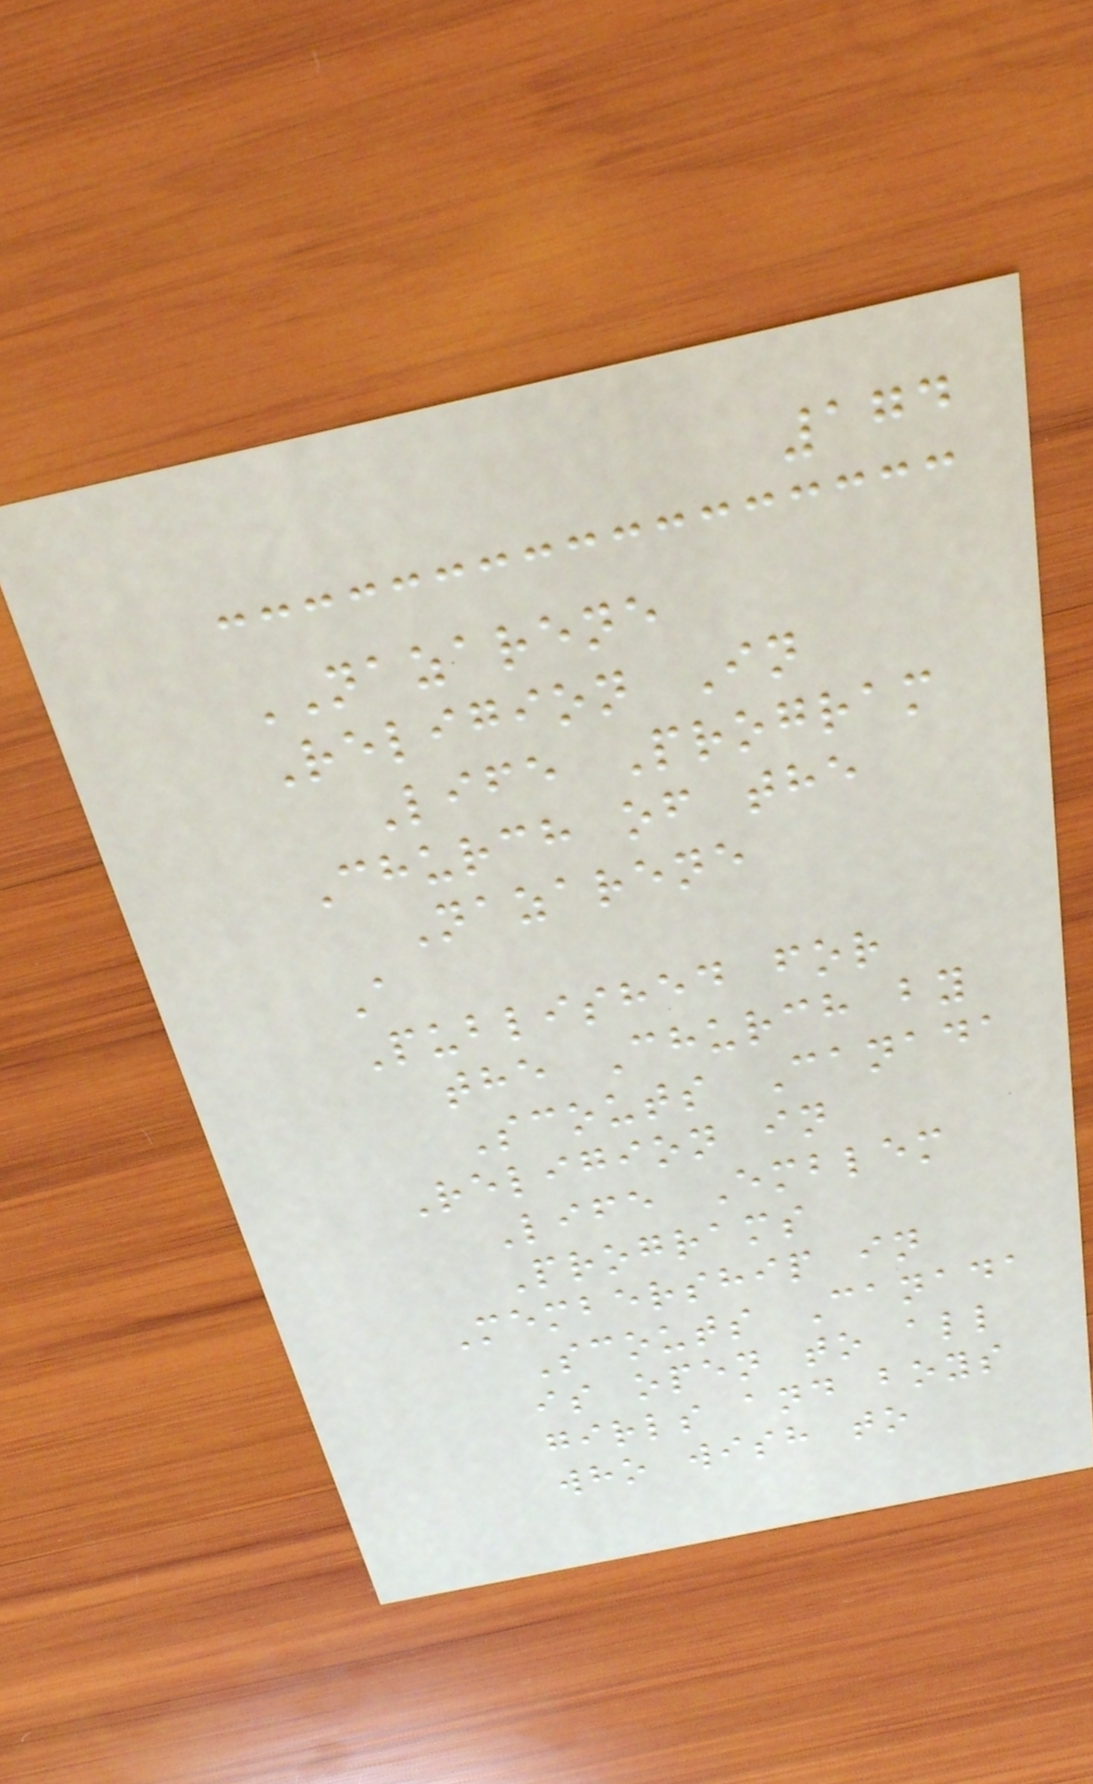174
NAZARENE
Religion In
Life Program
Church of the
Nazarene
A
Published for
the Church by
Scouts Canada
Religion in
Life Emblem
Programs
Membership in
Scouts Canada
is open to all
girls and boys
who wish to
